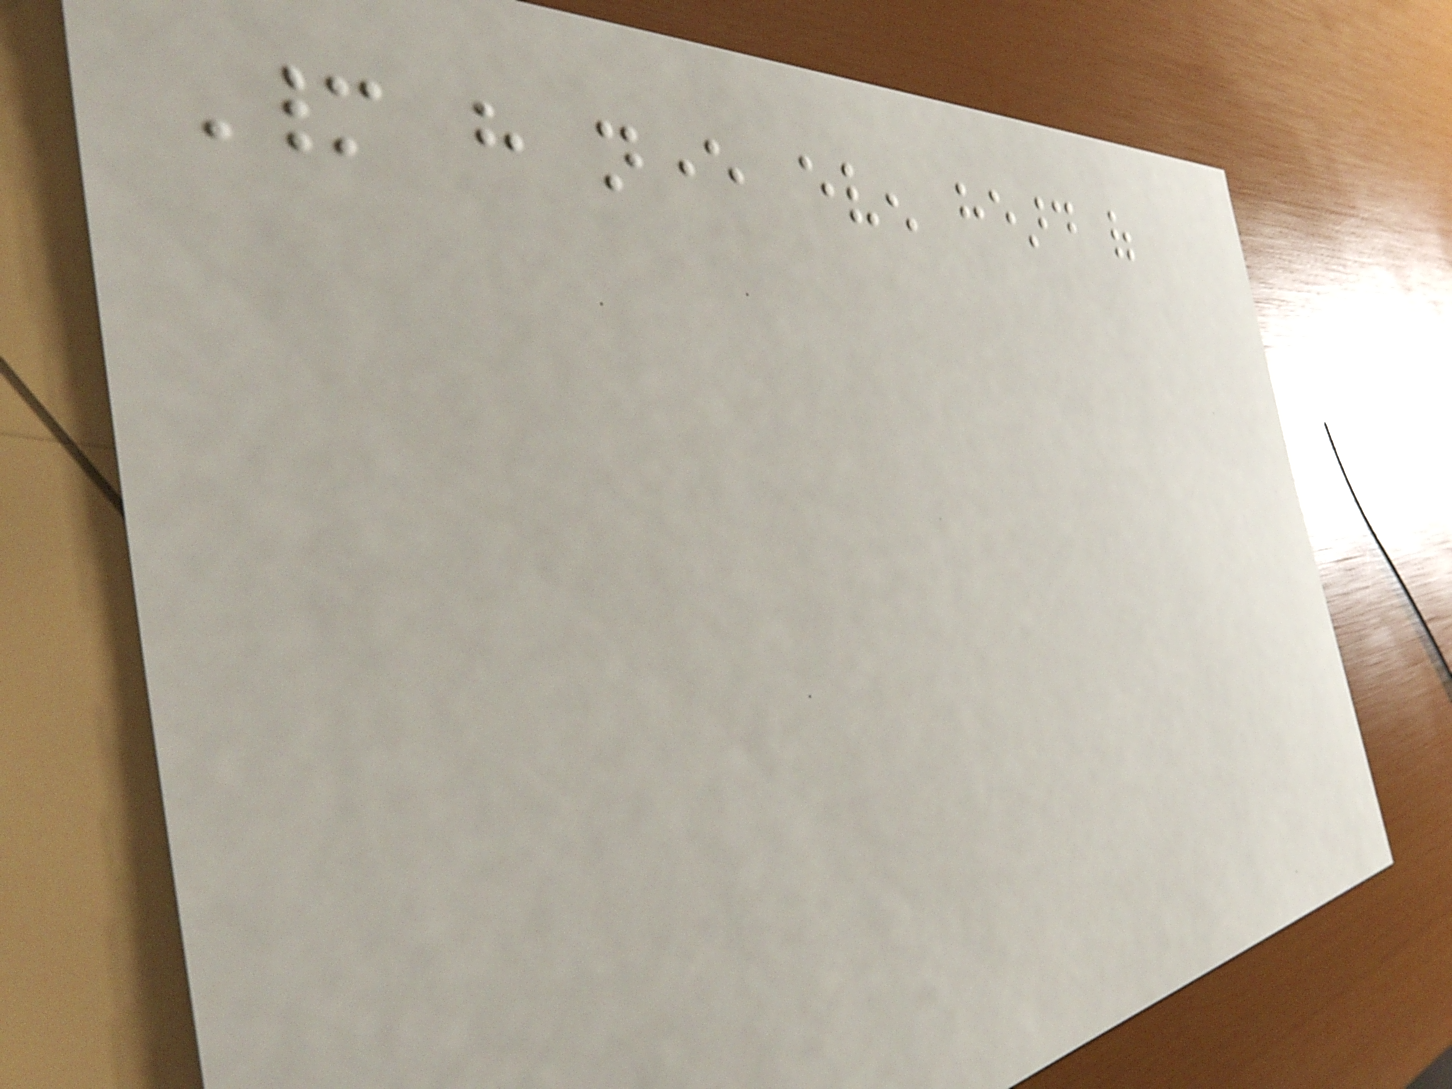Many have never even heard of
